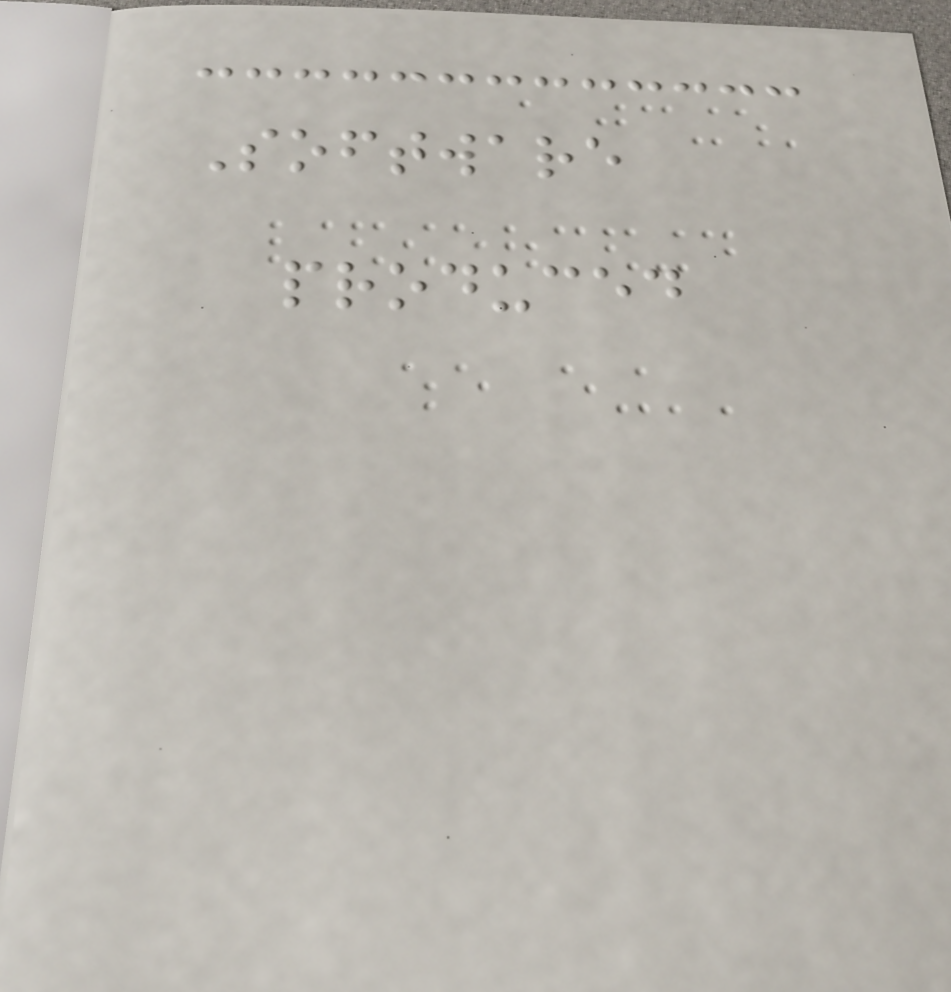Software
produced
